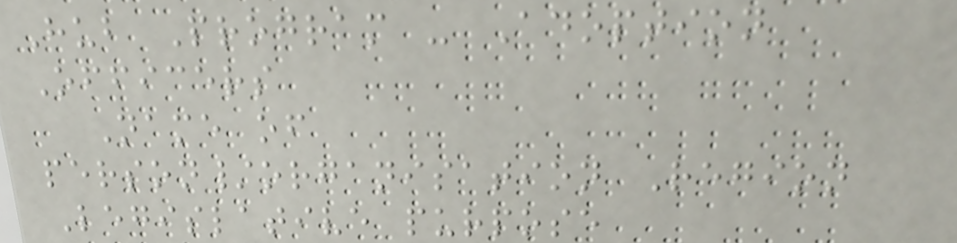Hub Program - Adoption
Officers
Name of
person/organisation Region
Legislative purpose
